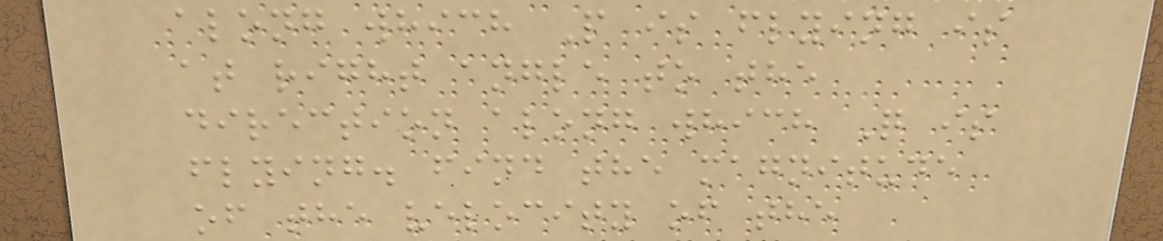along which P is flying is
at right angle to the
direction along which Q is
flying. find the magnitude
of the velocity of the
